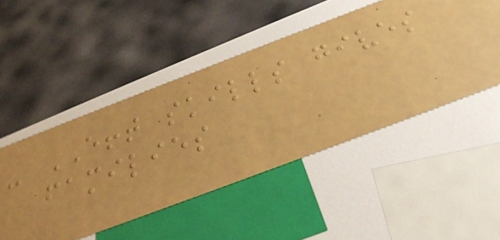- EFFT skills gives
families
